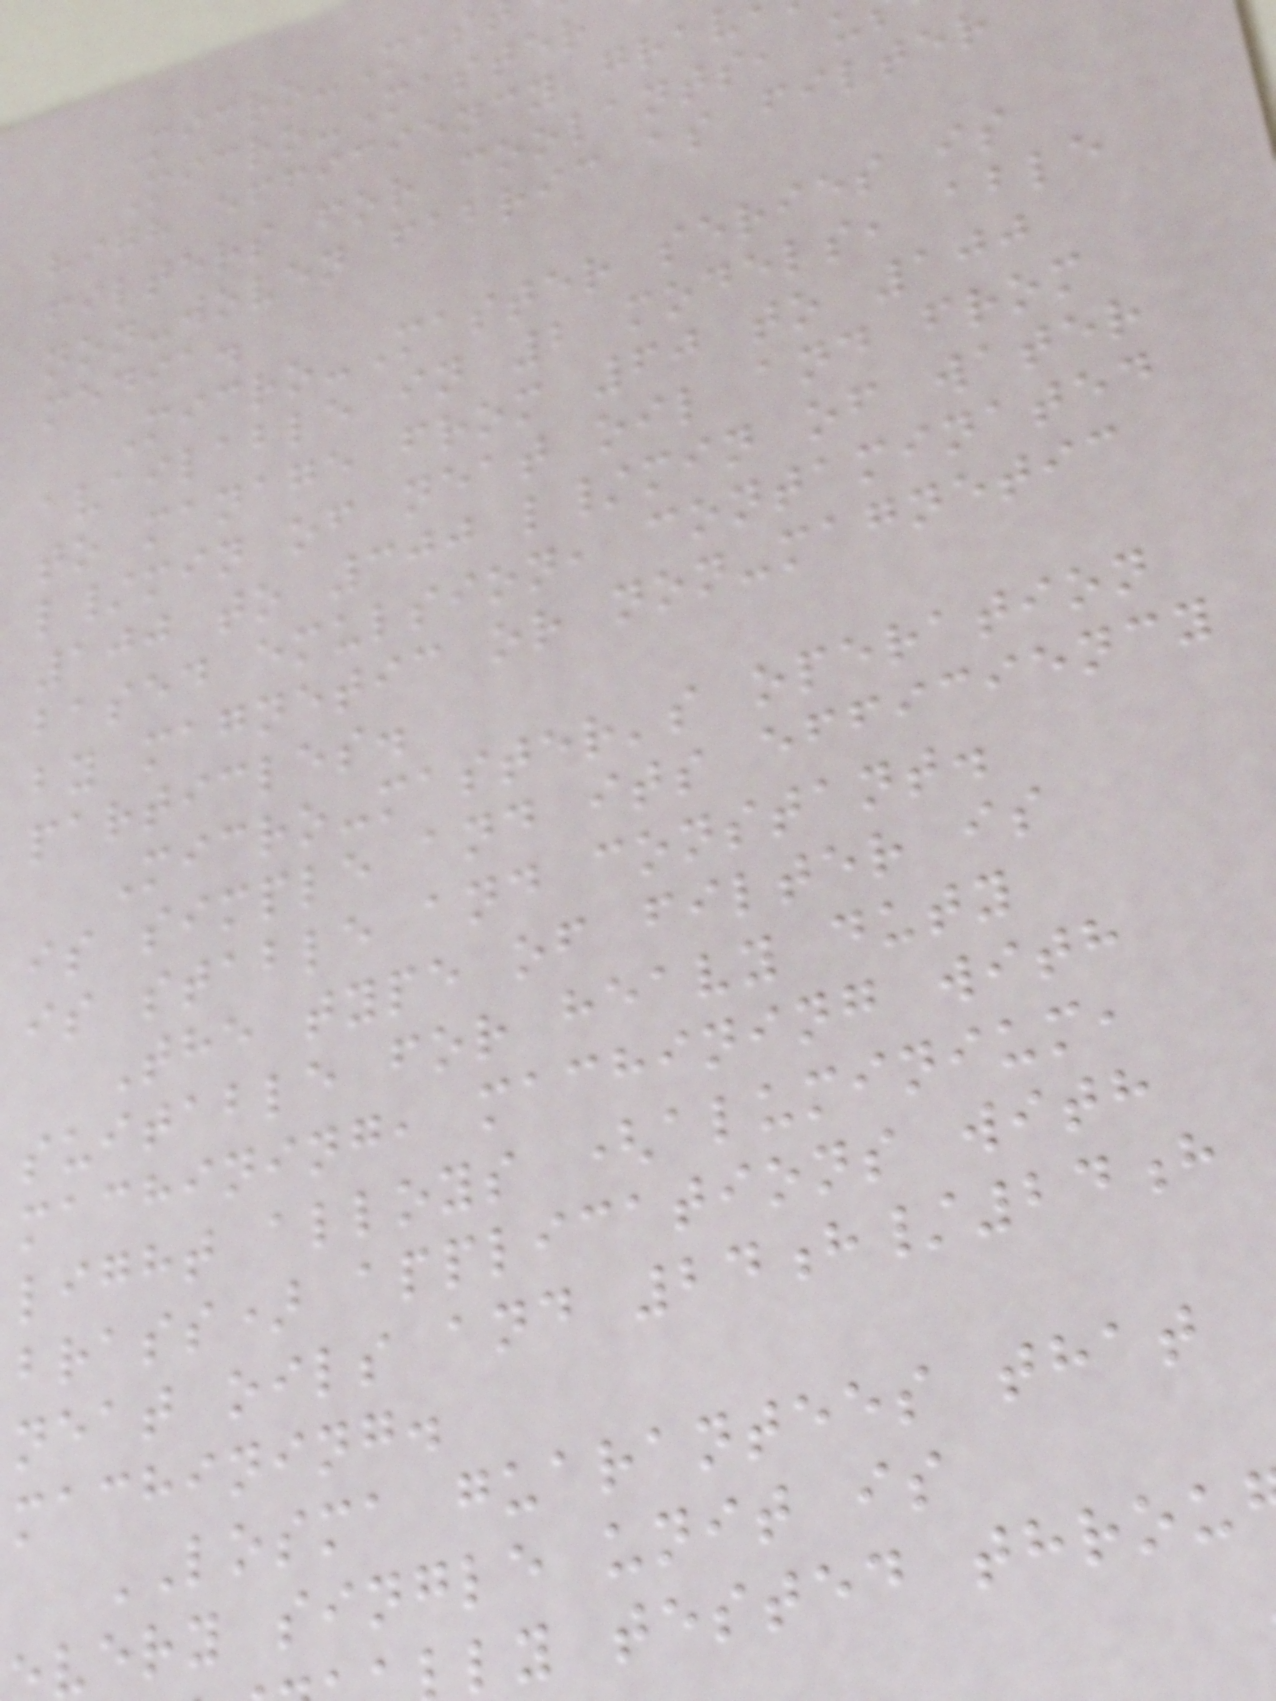Micro-Mas
Micro-Master
high efficiency grav
filters for coolants, u
non-woven fabric as filter
media.
Micro-Master series is
available in 2 models, able
to manage from 60 to 100
l/min of neat oil and from
100 to 300 l/min of water
based emulsion, contaminated
by magnetic or non-magnetic
particles.
Micro-master's operation
is simple and its efficiency
is stable and constant.
The type of filter is
suitable for heavy duty
machining, machining with
light alloys (aluminium,
brass) applications with
neat oils and 24h/24h
machining.
LOSMA guarantees that
very single unit is
ly tested throu
